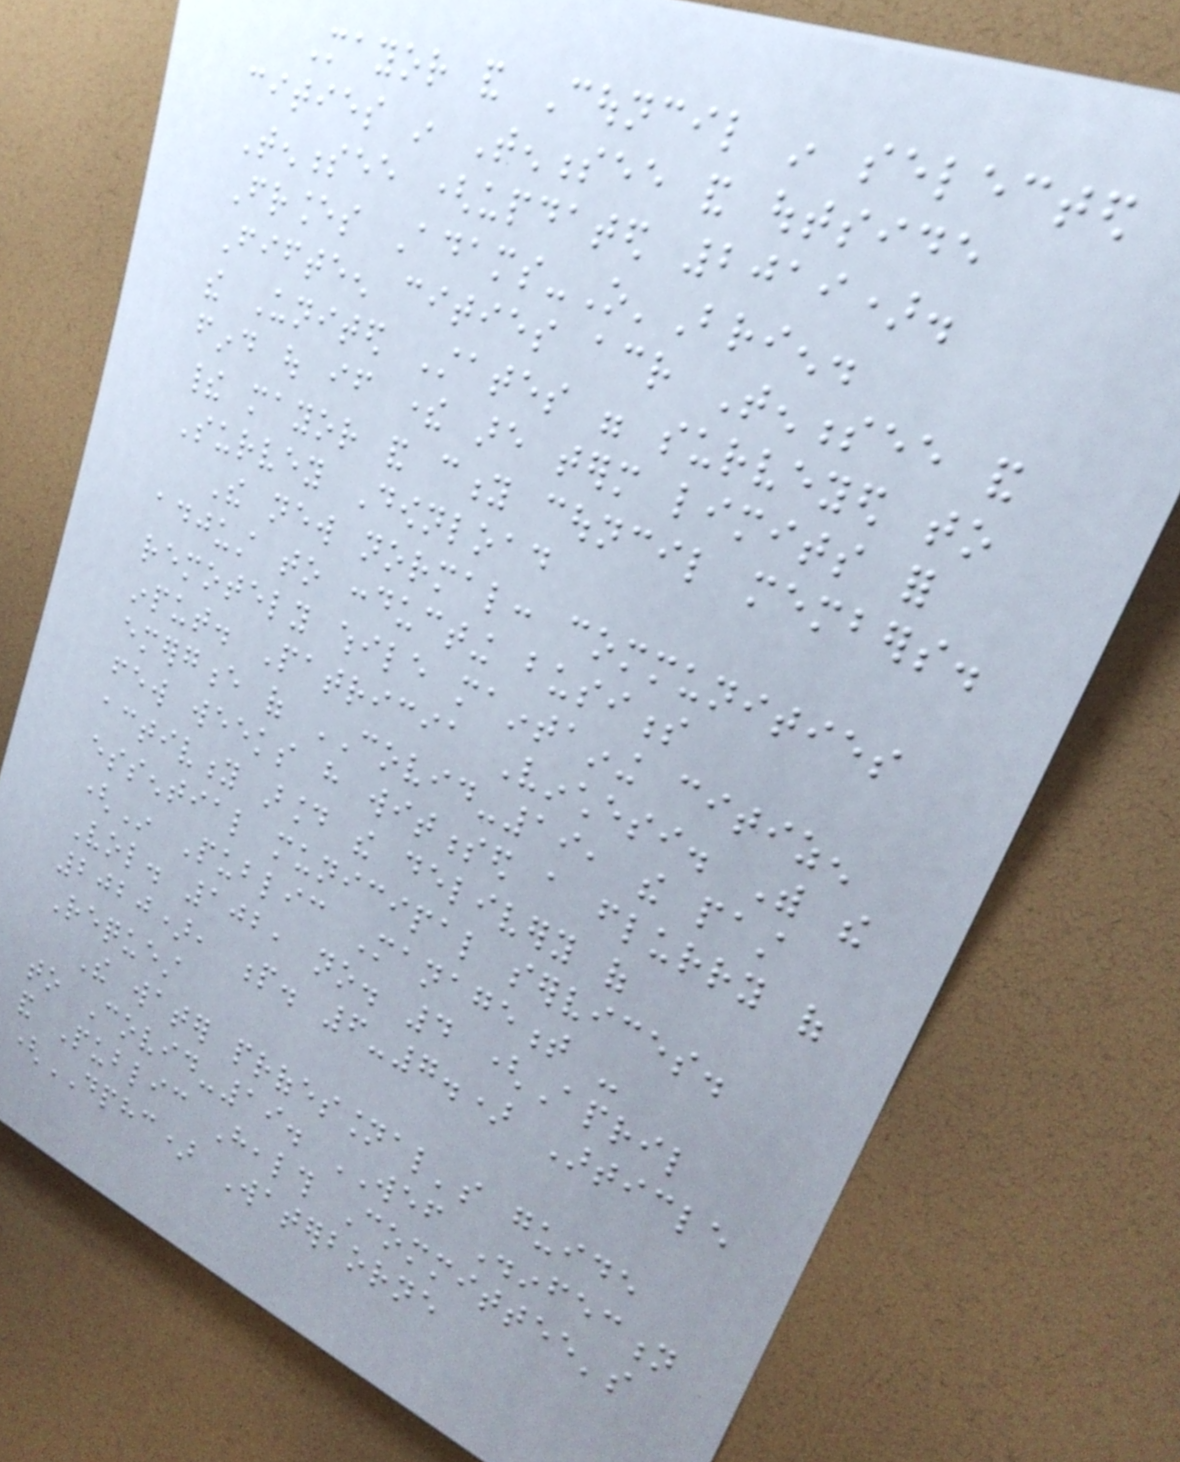Mayor and Council in selected
cities in Tennessee and outside
Tennessee (updated 2019).
Frances Adams-O'Brien.
Fifteen cities across Tennessee and
the United States were surveyed to
find out if there are term limits for
their mayor and city council members.
Survey Download
The new normal: communities
adjust to conducting business
remotely while maintaining citizen
input. Patricia Vinchesi. With the
emergence of COVID-19, the past
few weeks have witnessed a flurry of
activity around the delivery of
essential municipal services.
(In Public Management -
Vol. 102, no. 4 (April
2020), p. 6-7.) Article
Request
The water professional's guide
to Covid-19. WEF Disinfection
and Public Health Committee's
(DPHC) Waterborne
